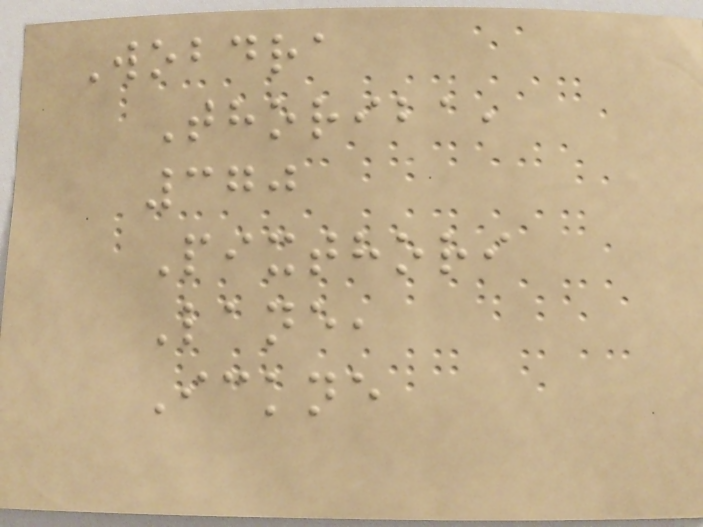Wobdra
Thoriba,
370
Pixthori
Lane,
Ickne
